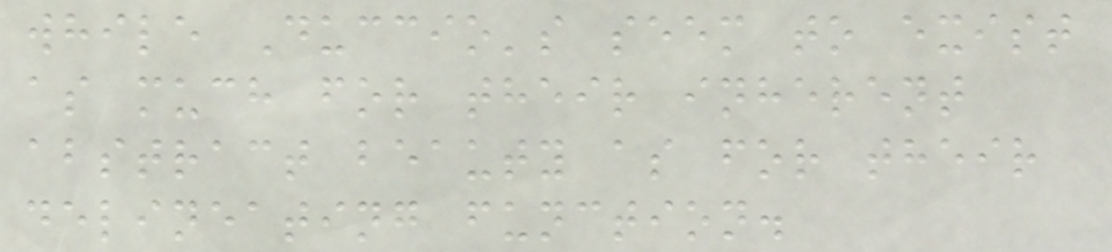while Duccio's seem to exist
as much for their inherent
abstract beauty as for their
delineating function.
